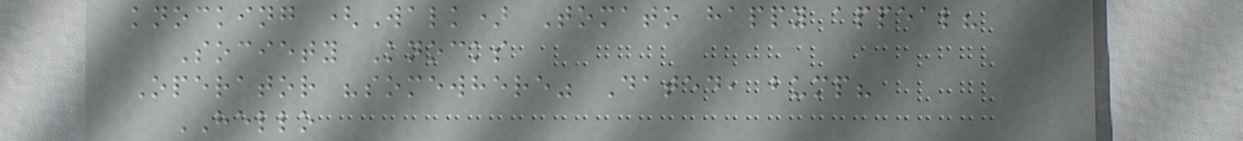knocking (Walk) Tomato happy appeal?
Society Knocks
Operator "somewhere" Dated, bump?
HELLO
